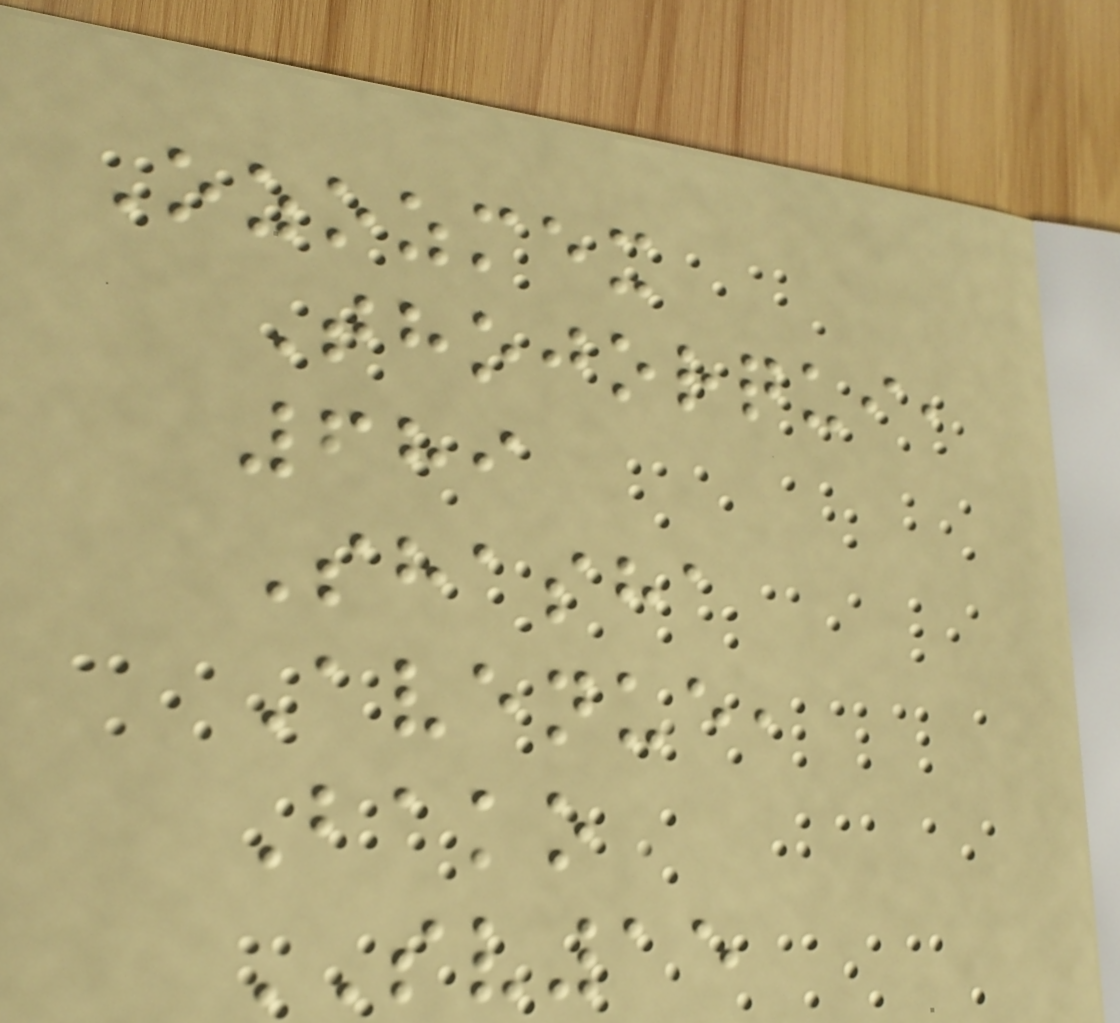Ozozmex
Thojorqui,
689
Shasha
Avenue,
Bako
SV15
